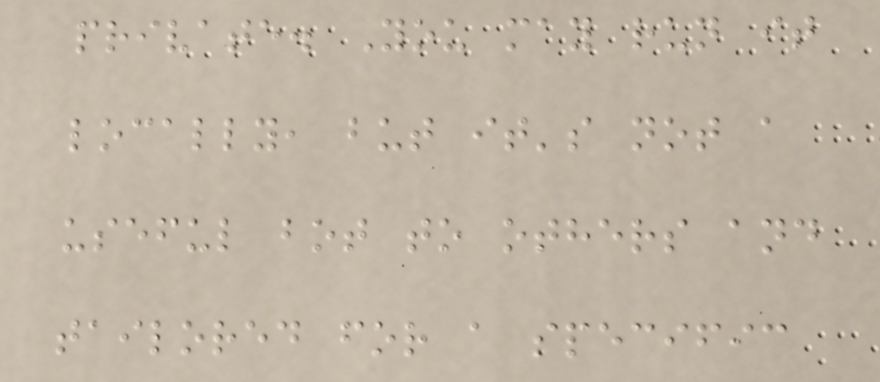private. You may run it
locally, but it's not a
useful bot to others and
tailored for a specific
